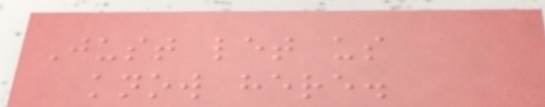Just let us
know here.
